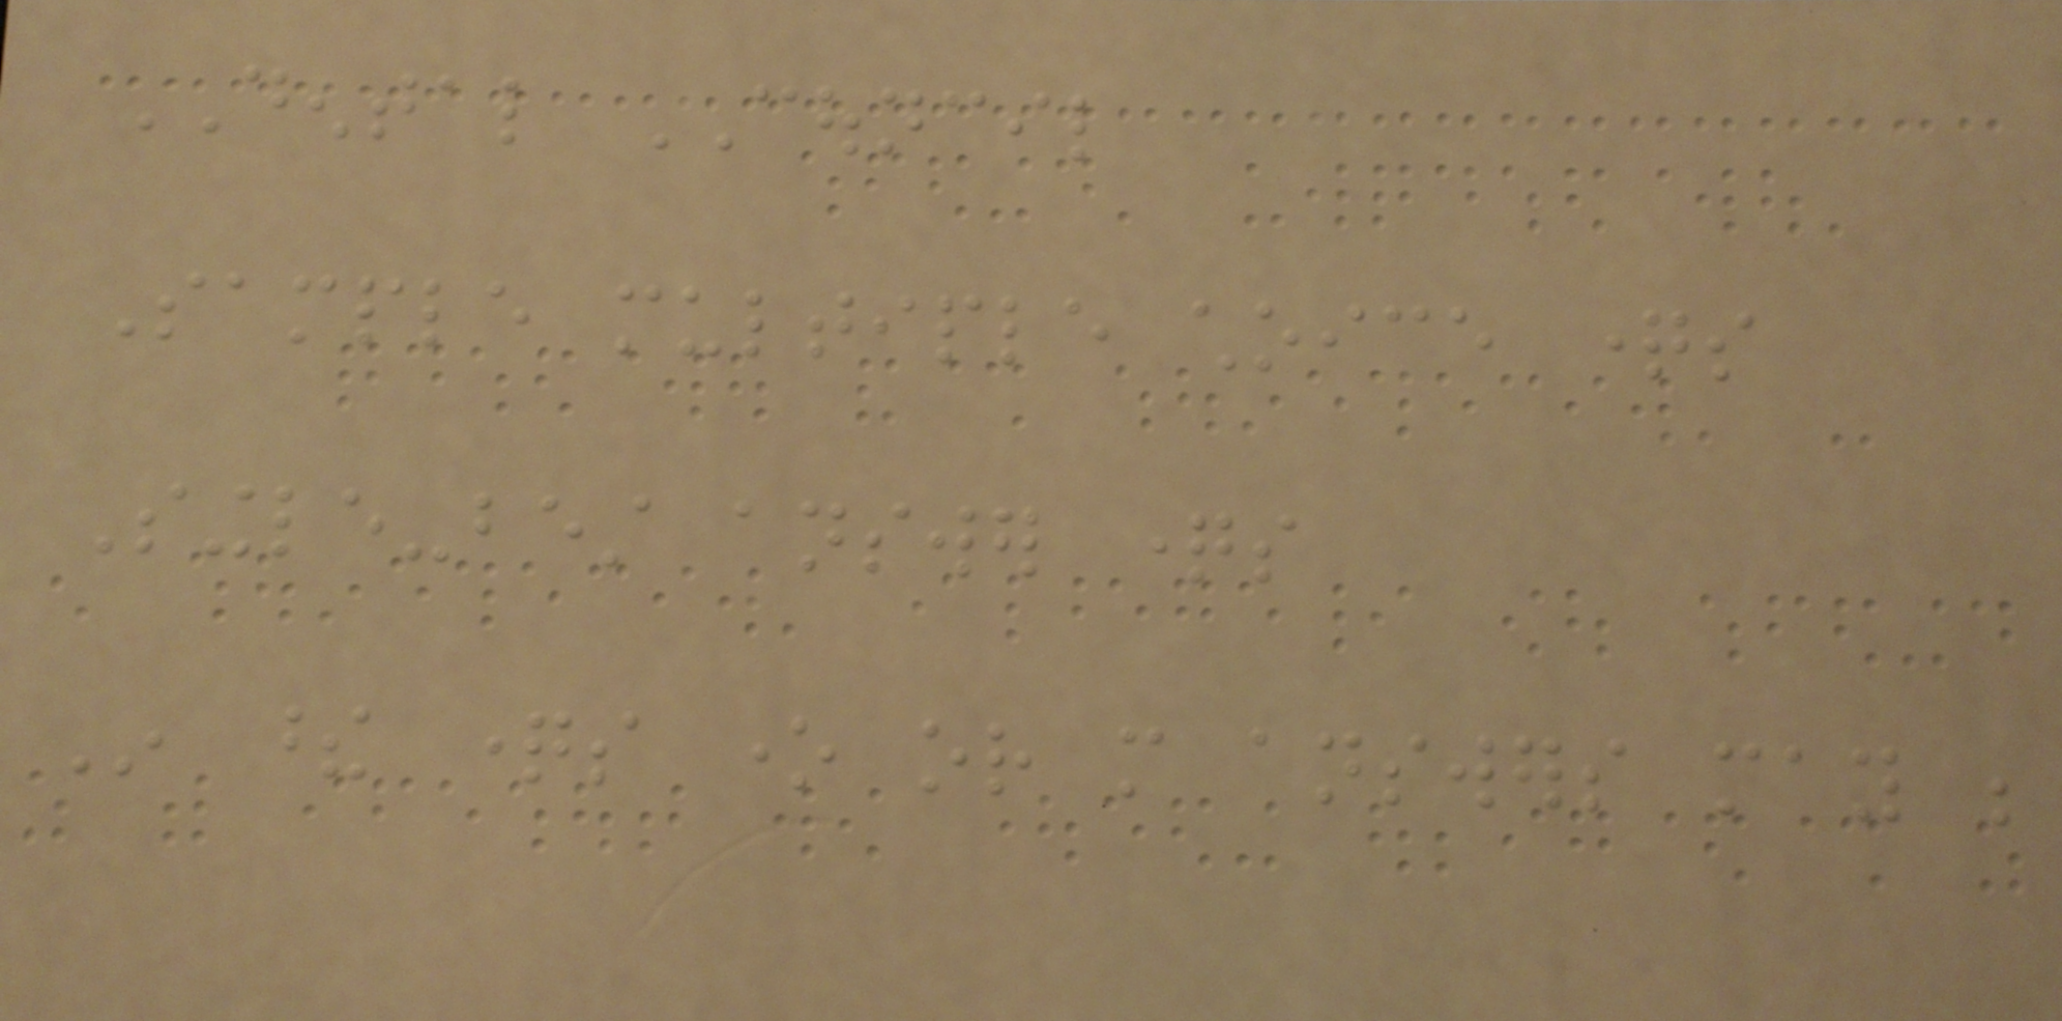DENTAL COUNCIL
Sample multiple choice questions
Single-best answer questions
In these questions one or more answers may be
